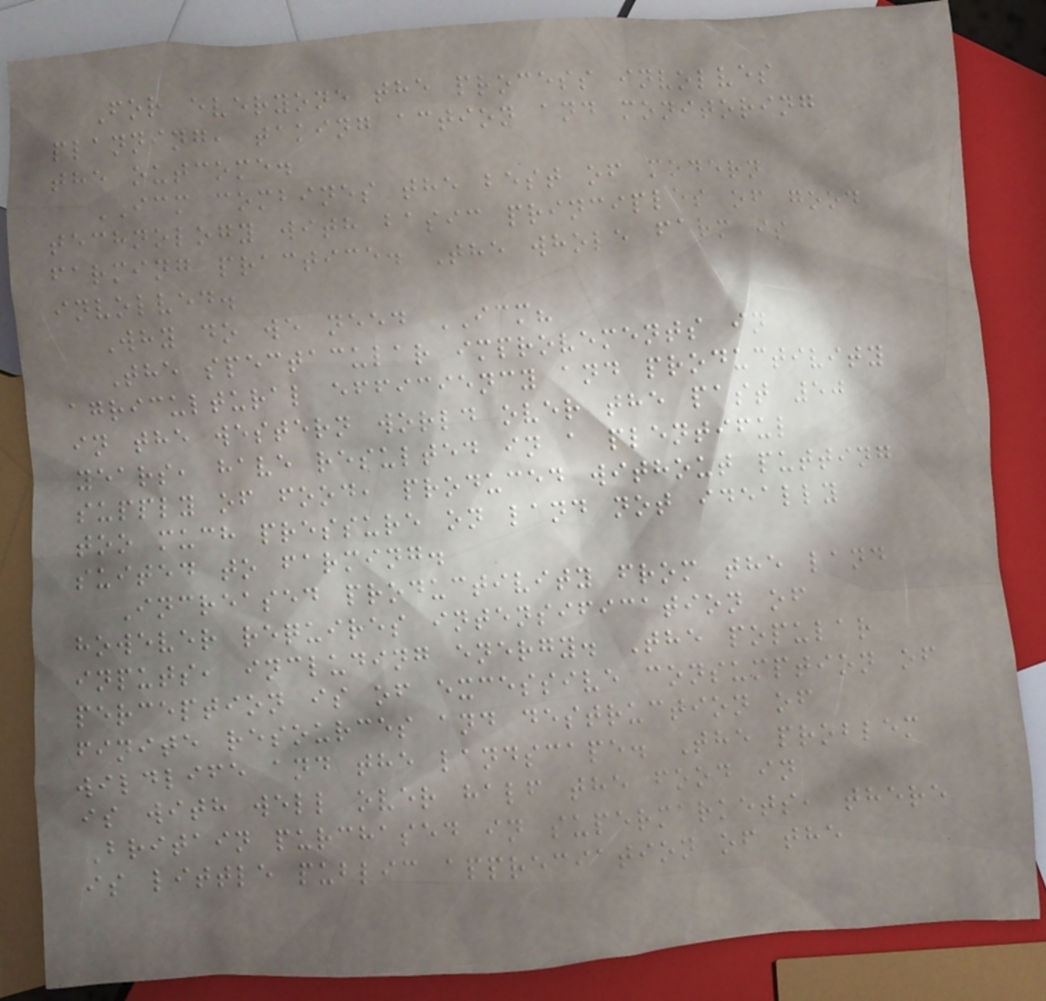For everyone the process involves
planning, taking action and monitoring
the outcome.
ICM combines the best of modern
technology with basic principles of good
farming practice. The whole farm is
involved.
Why do we need ICM?
The spectacular improvements in
agricultural efficiency and productivity
in the western world over the past 50
years, have resulted in a plentiful
supply of food, produced without putting
too much pressure on land not ideally
suited to farming.
Increased productivity from the land
however requires intensification of
inputs, including energy. The popular
perception is of excessive consumption of
finite resources and destruction of
wildlife and the landscape. The problem
is with well over half the food in
Britain purchased in supermarkets, there
is little public appreciation of the
